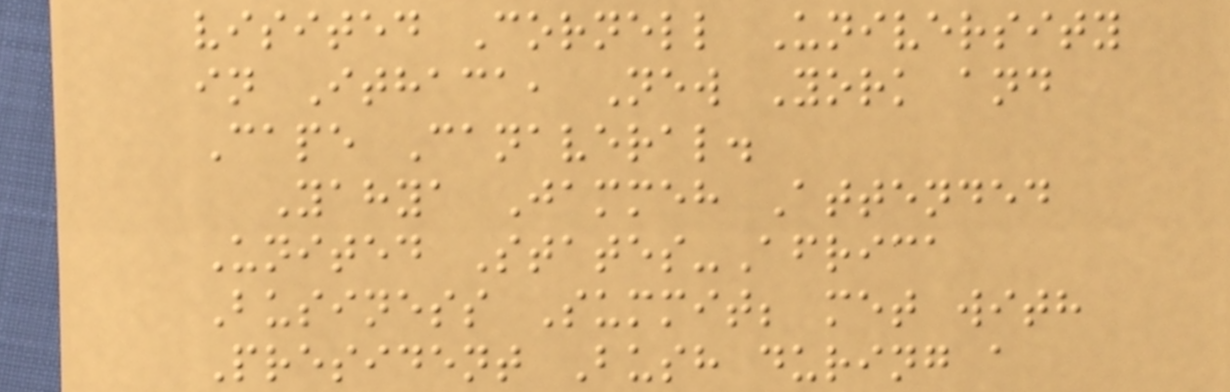visited Cornell University
in Ithaca, New York and
Cape Canaveral.
Yahya Jammeh Attended
United States-Africa
Business Summit; met with
President Bush during a
